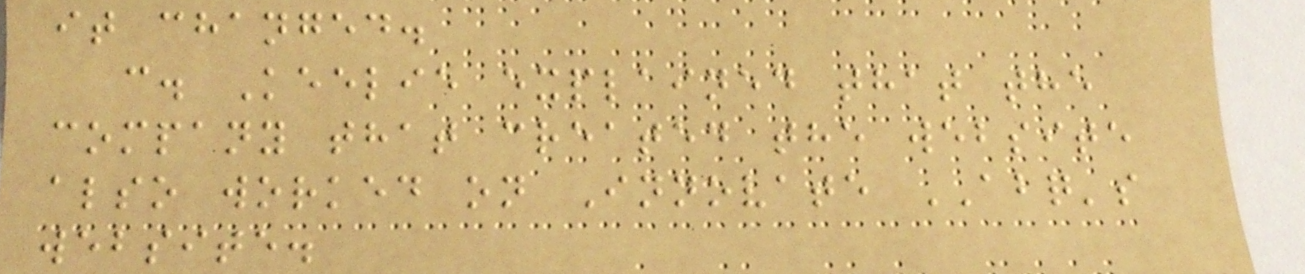it changed.
c. Keelie explained that the
company that created the website
also worked on Innovate ABQ's
website.
